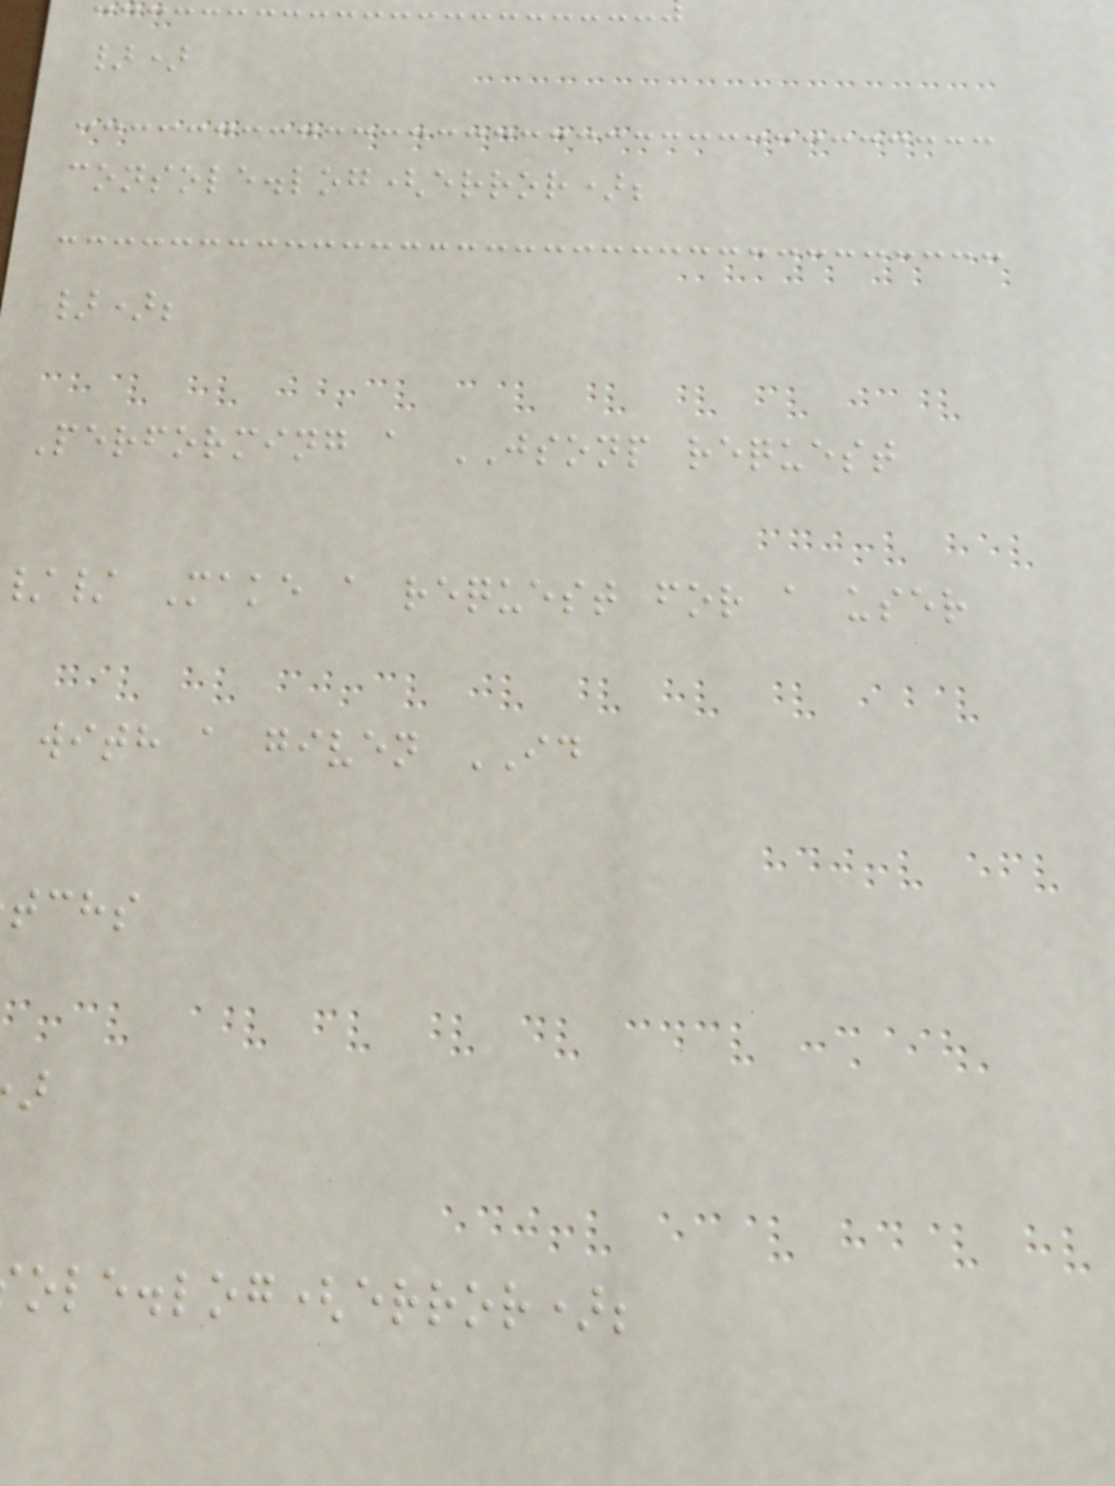})
console.log(error);
});
Performing a JSONP request
/ Make a request for a user
with a given ID
tchs
ole.log(error);
